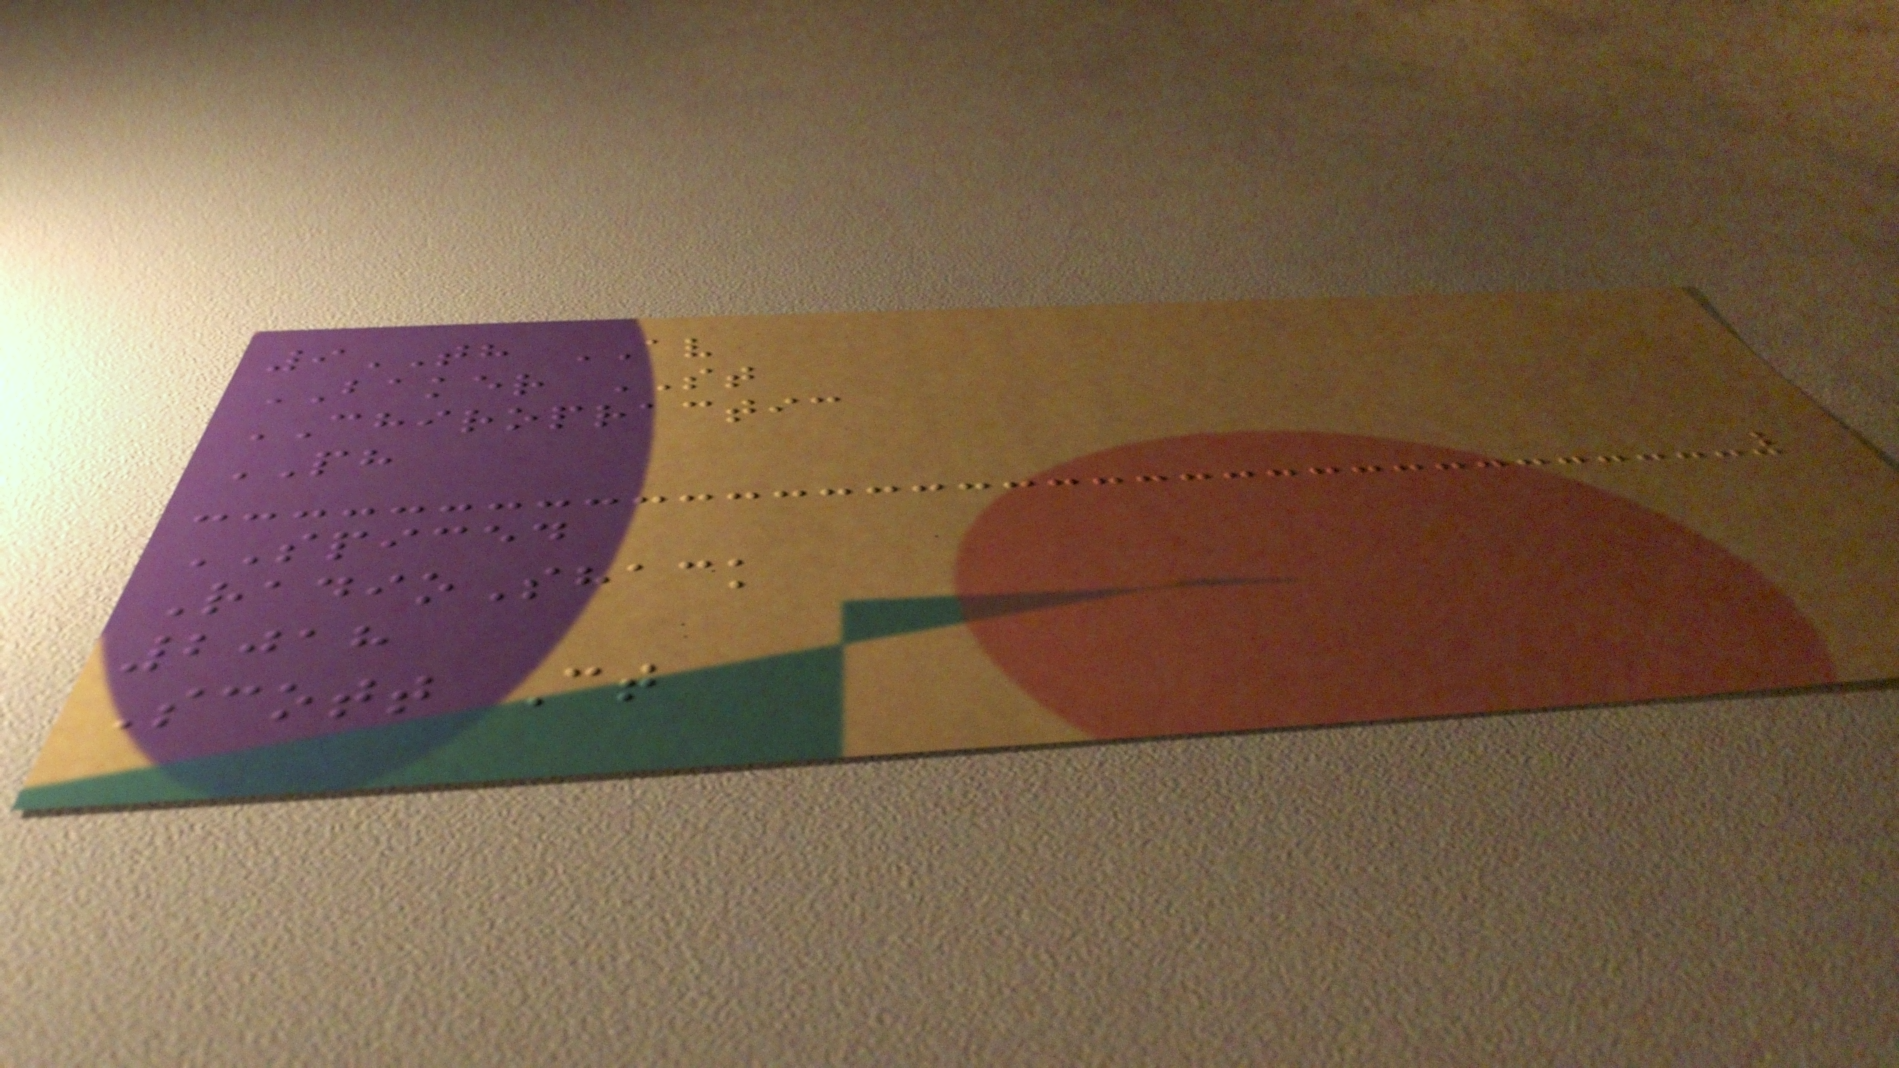9TH AV
BAKER ST
CHIROPRACTIC
PH
SPICED
RadioShack
2018
Scott Ct
